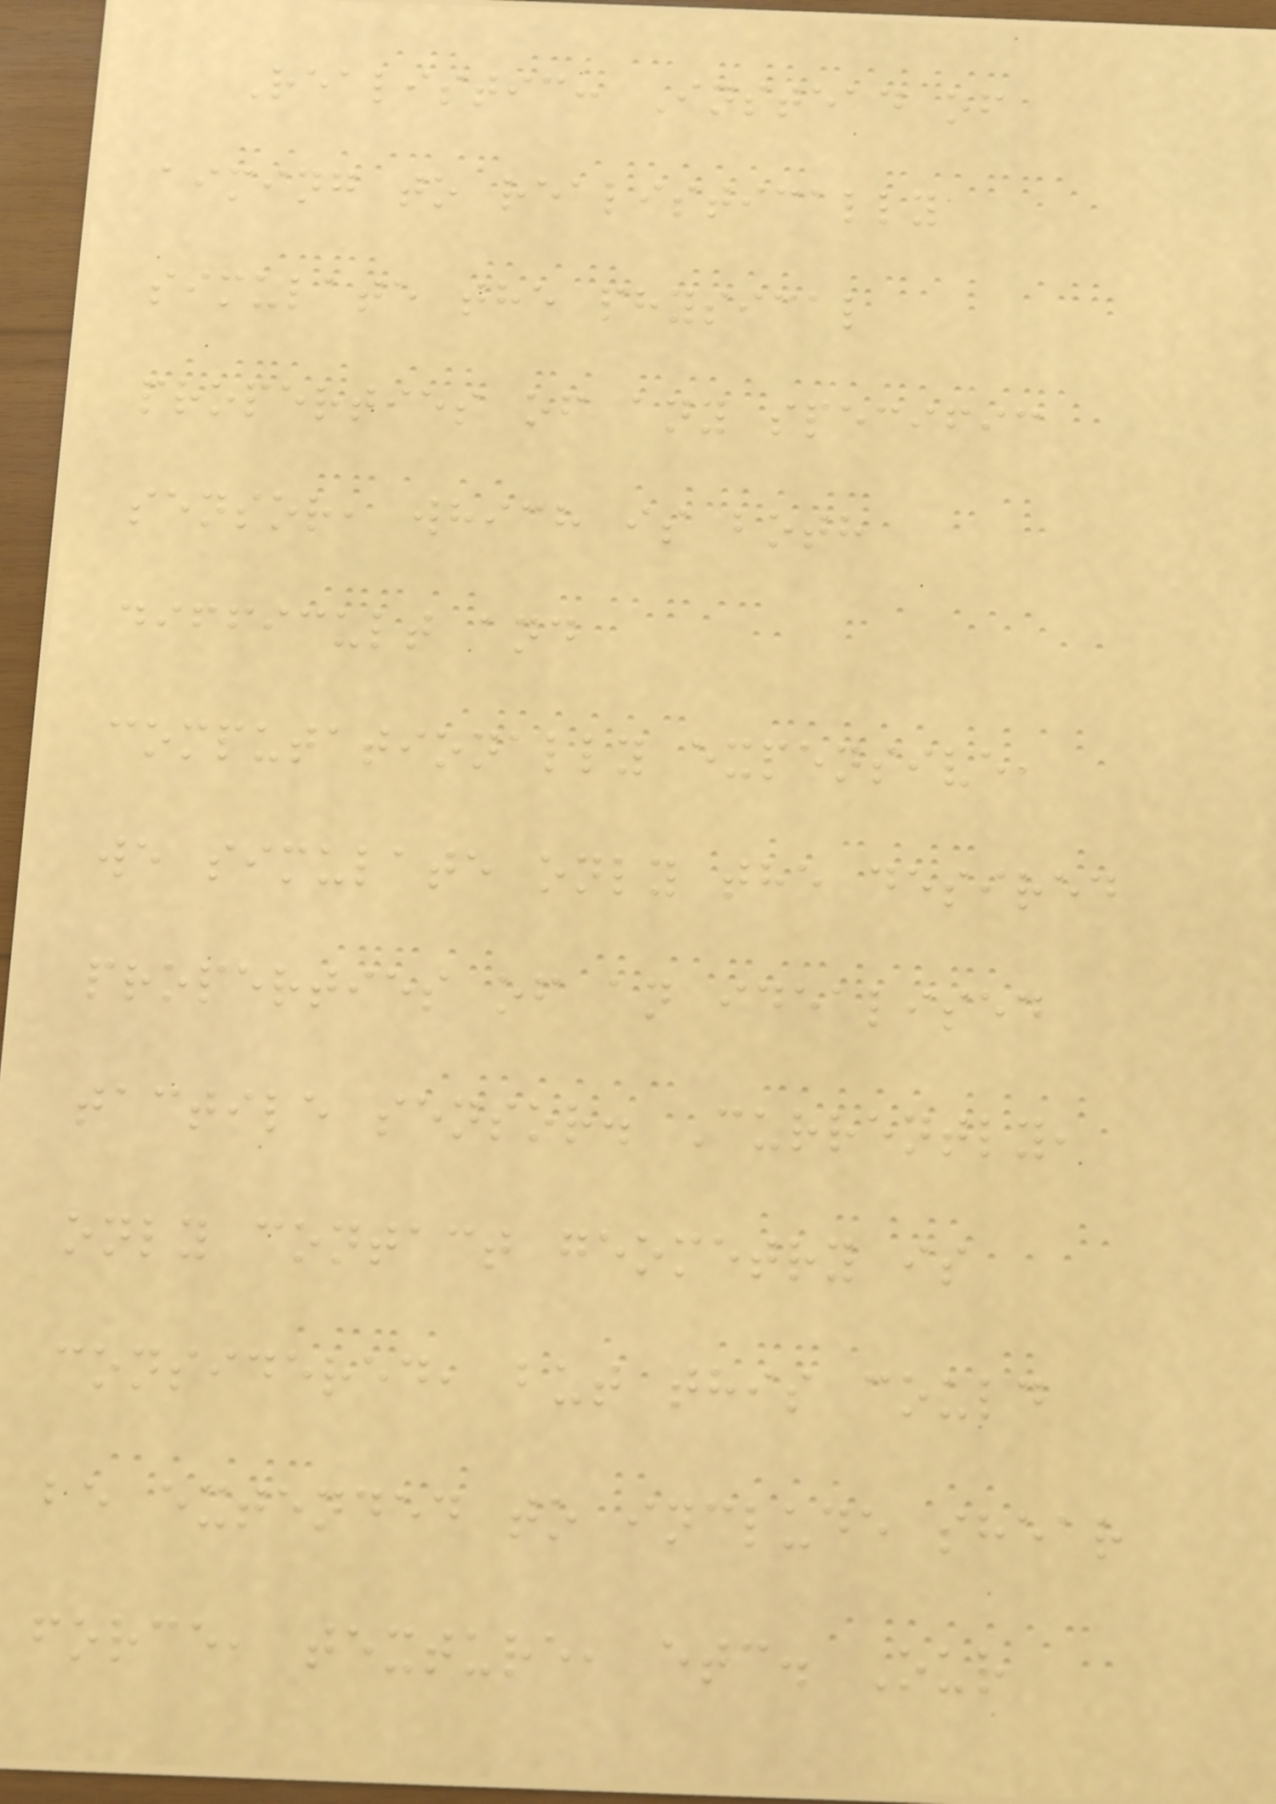Realistic: Instead of
aiming to realistically
simulate the physical
properties of any specific
sensor, which is both
difficult and
computationally expensive,
we simulate only the desired
properties of an idealised
tactile sensor. Currently,
only contact geometry is
considered, but this could
be extended to include shear
force, texture, etc. Our
